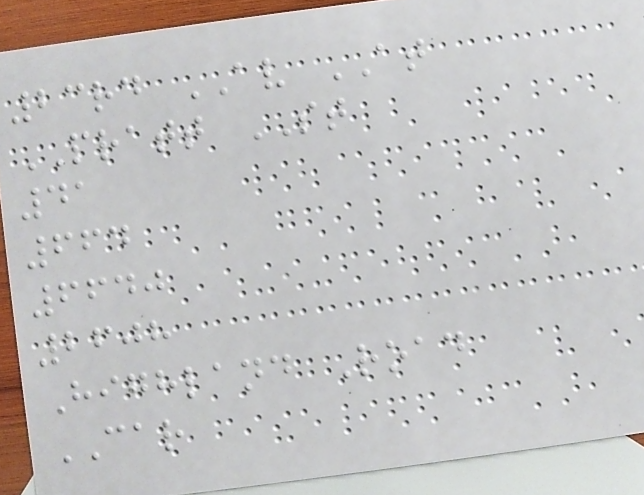23rd AV AT
PRATT ST
41
664
6640
2608
Highland Road
CAR
